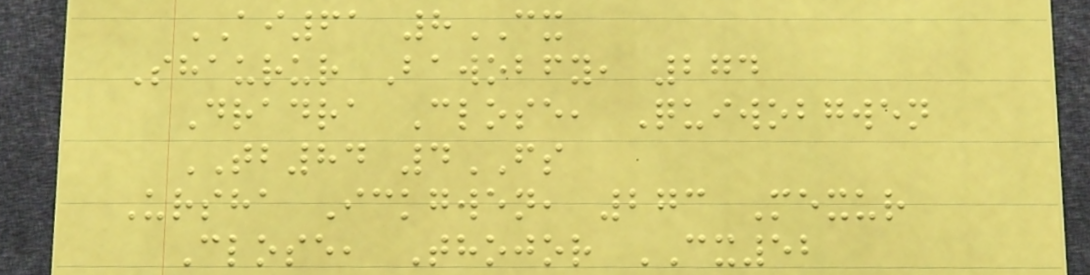AI61 8CX
Shaurur Bawobfy, 274
Dradra Close, Quiwobgwen
TB84 4FS
Ursha Ickgwen, 273 Mexur
Close, Thojor CX52
